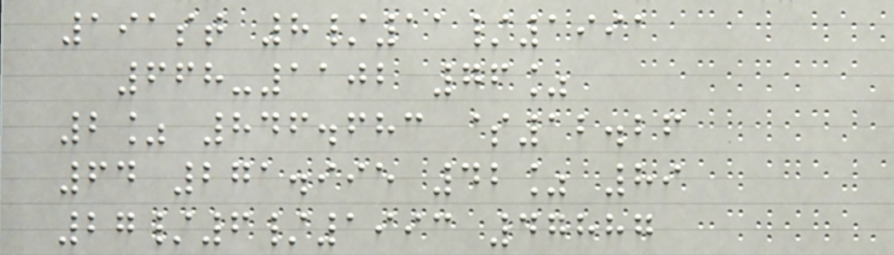191st 8/11/1991
668-1102 76%
2% 846.683 $12.26
64 271.995 42% 89
27/6/1993 47887
